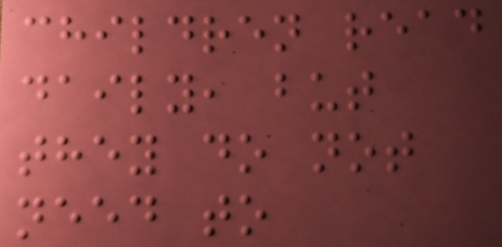children read
daily, but
they do not
need to
